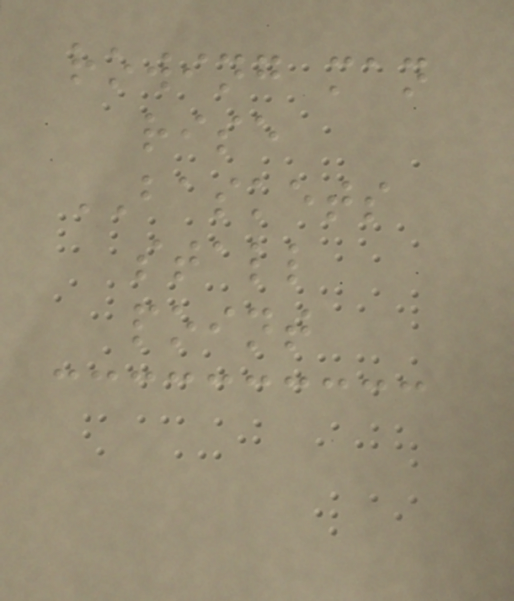rowing man
rise
BASKETS
stall
point
